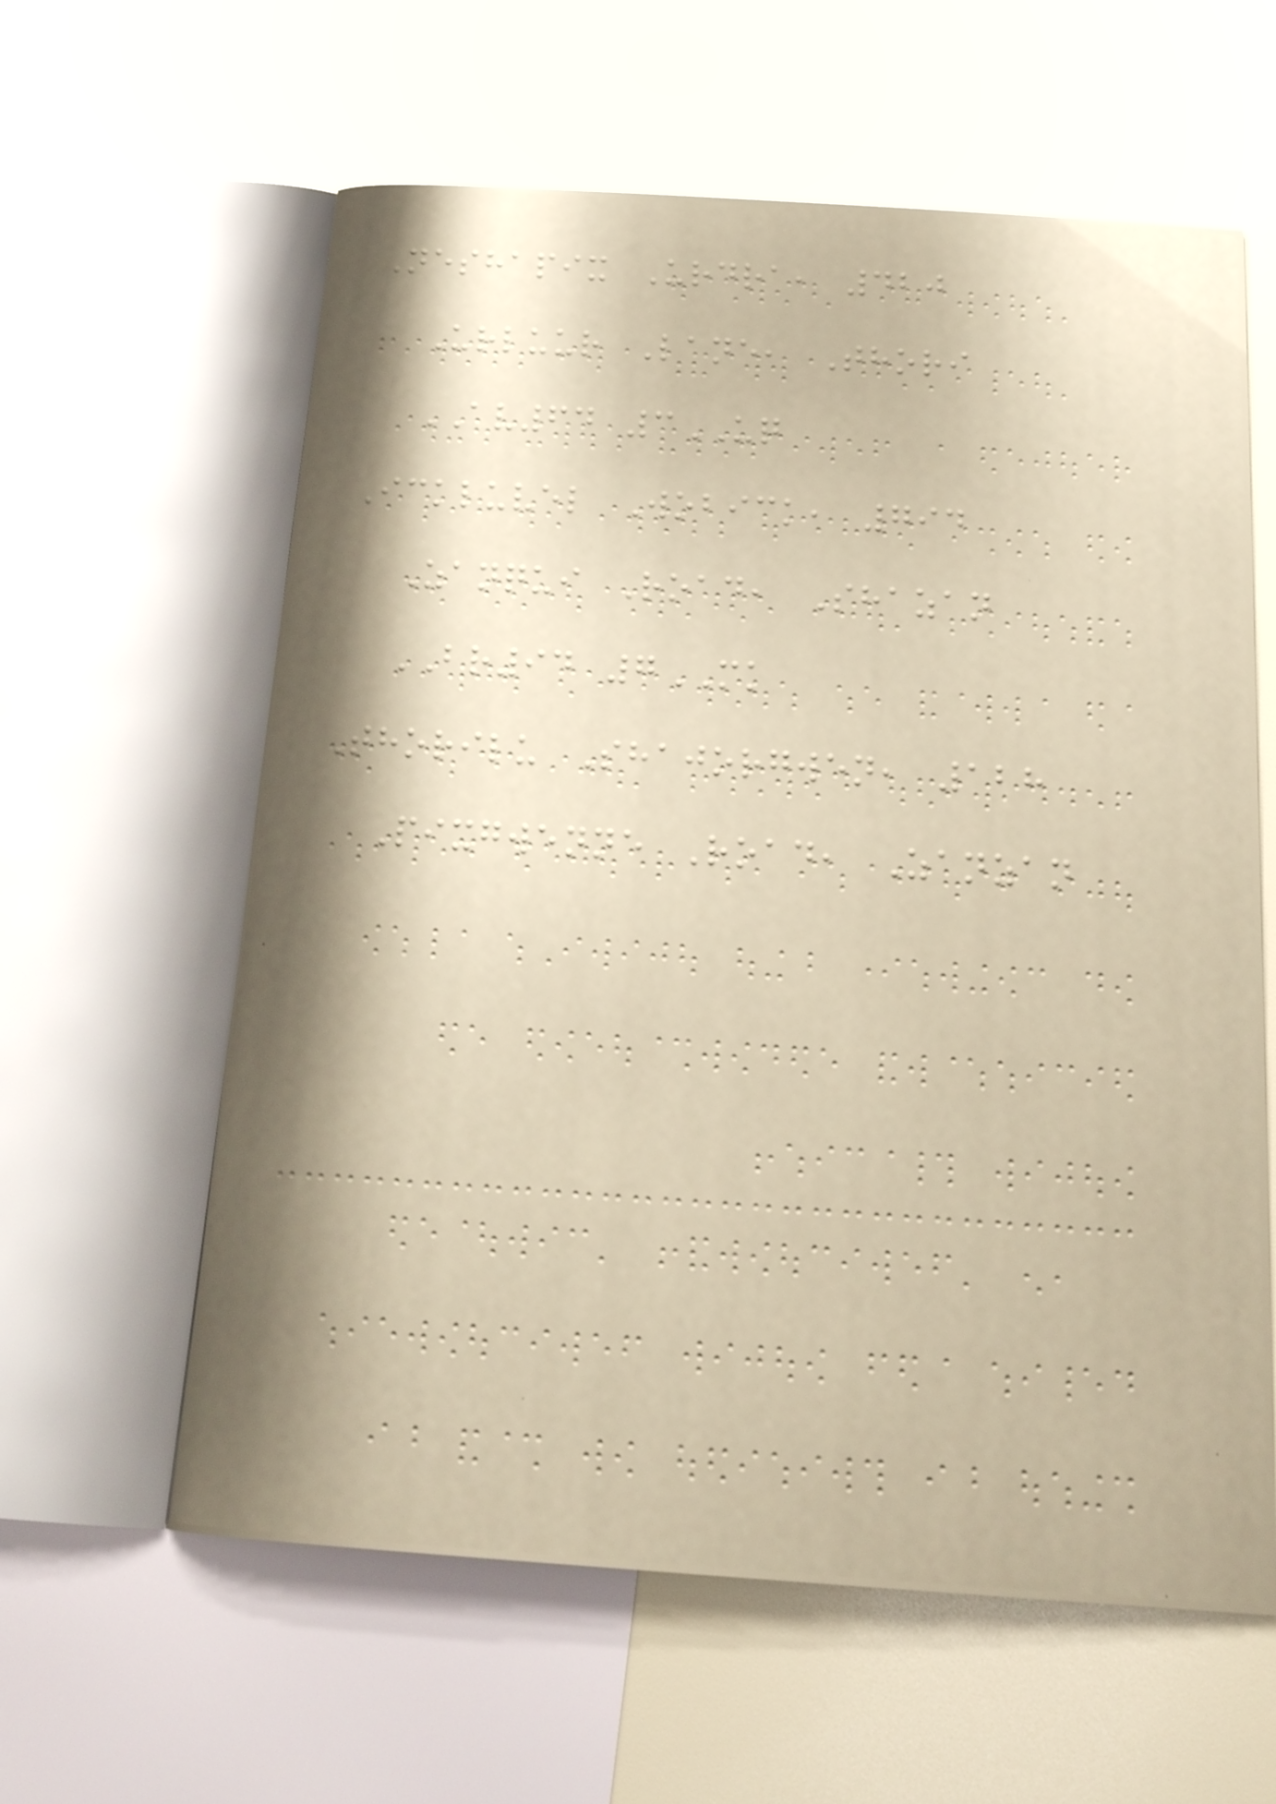Neshapix Urdra, 420
Urluur Lane, Thori
AV64 3UQ
Ickluvel Wobick, 794
Zanqui Road, Shazan
BR94 7MK
Thorilu Shajorgwen, 128
Pixgwenne Road, Zanzan
